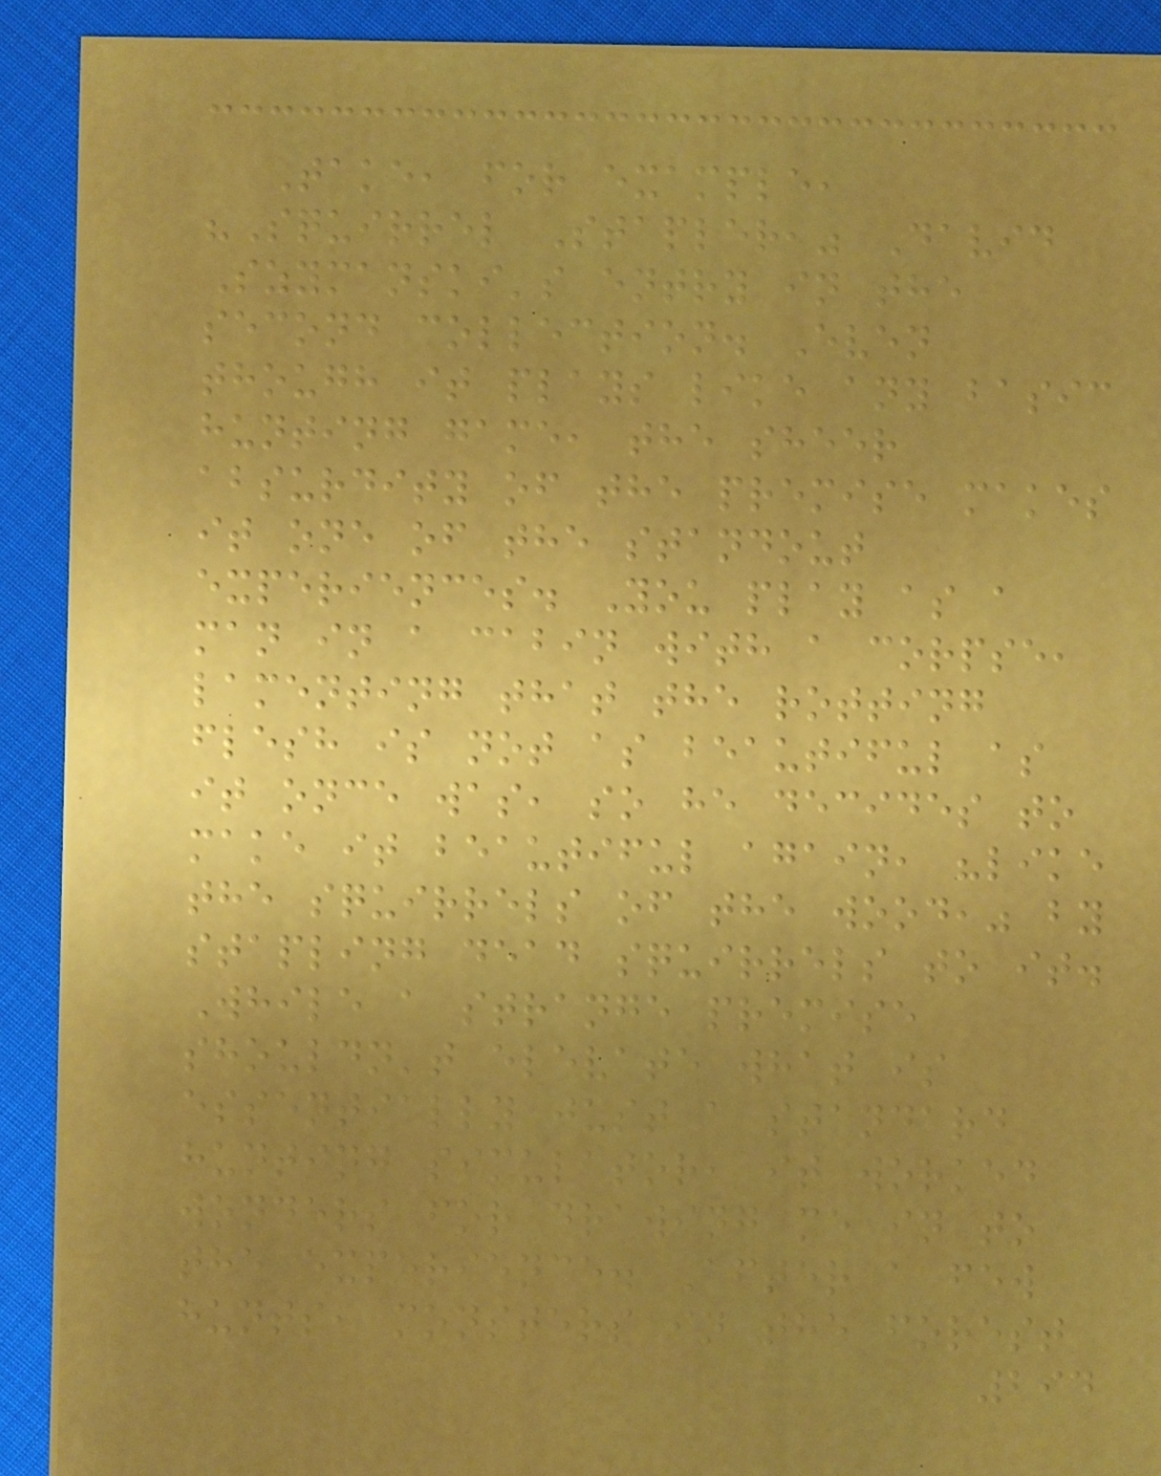Take, for example,
"Squirrel Stapler," David
Szymanski's entry in the
second collection. Even
though it plays like any basic
hunting game, the sheer
absurdity of the premise makes
it one of the standout
experiences. You play as a
man in a cabin with a corpse,
lamenting that the rotting
flesh is not as beautiful as
it once was, so he decides to
make it beautiful again, "like
the squirrels of the wood," by
stapling dead squirrels to it.
While a strange premise
shouldn't elevate what is
essentially just a standard
hunting simulator, it worked
wonders for drawing me in to
the experience. After a few
hunts, monsters in the forest
294
